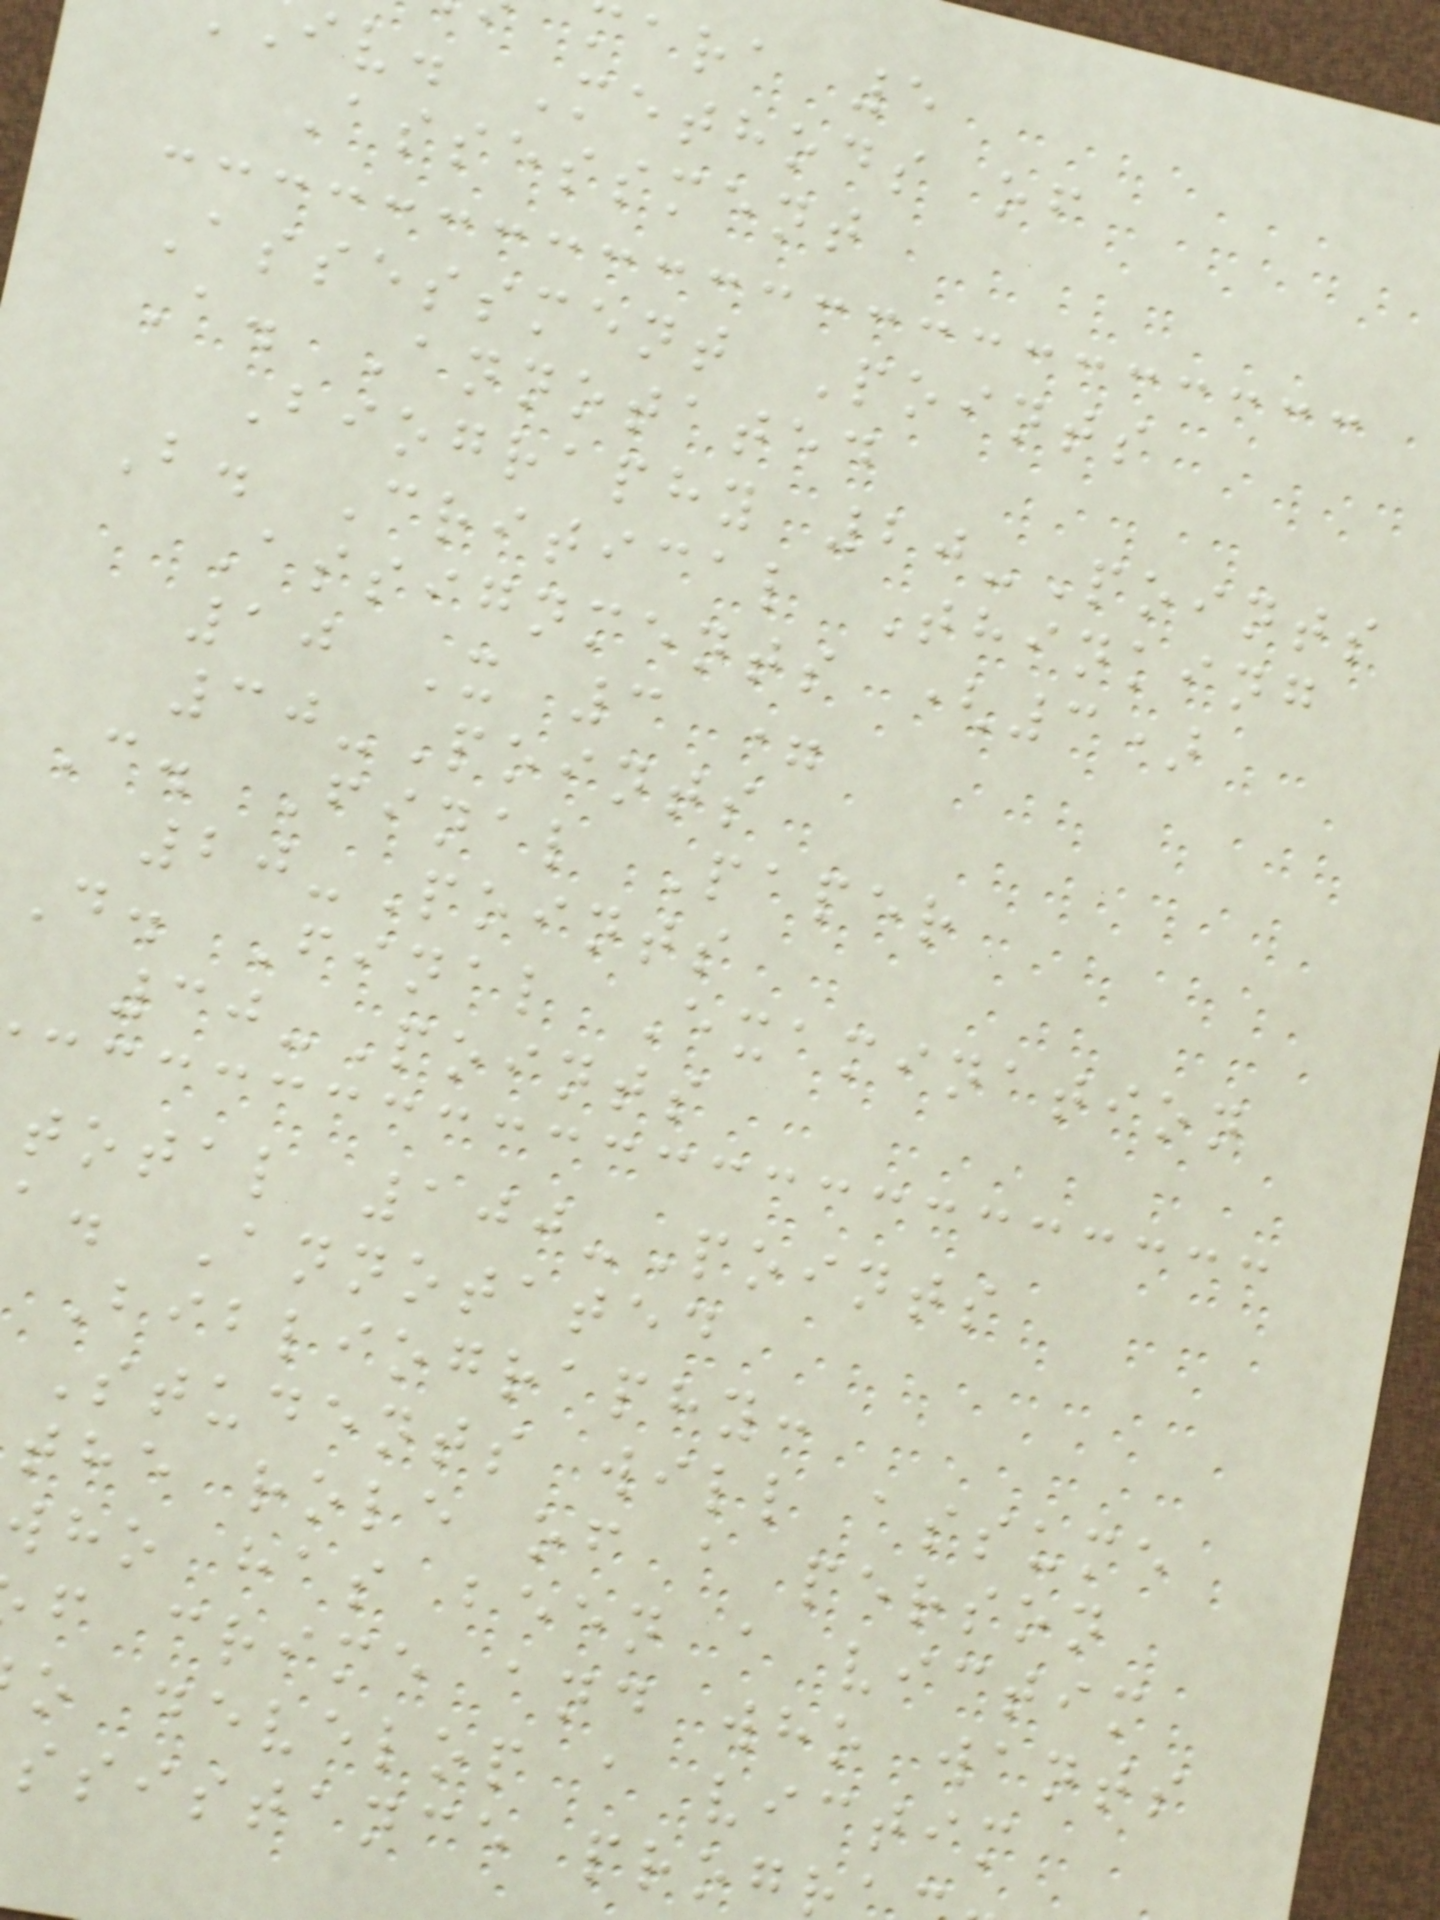ara 5
iv. Methods of
Assessment
Assessment Points
A. Annotated
Biography 20-Points
B. Critical Thinking
Assignments (3)
10 X 3 =
30-Points
C. Final Paper
20-Points
D. Final Examination
30-Points
total 100-Points
a. Annotated
Bibliography:
Students will assume
the role of a person
who has been a victim
f crime and who wants
o develop a victim
ssistance prog
